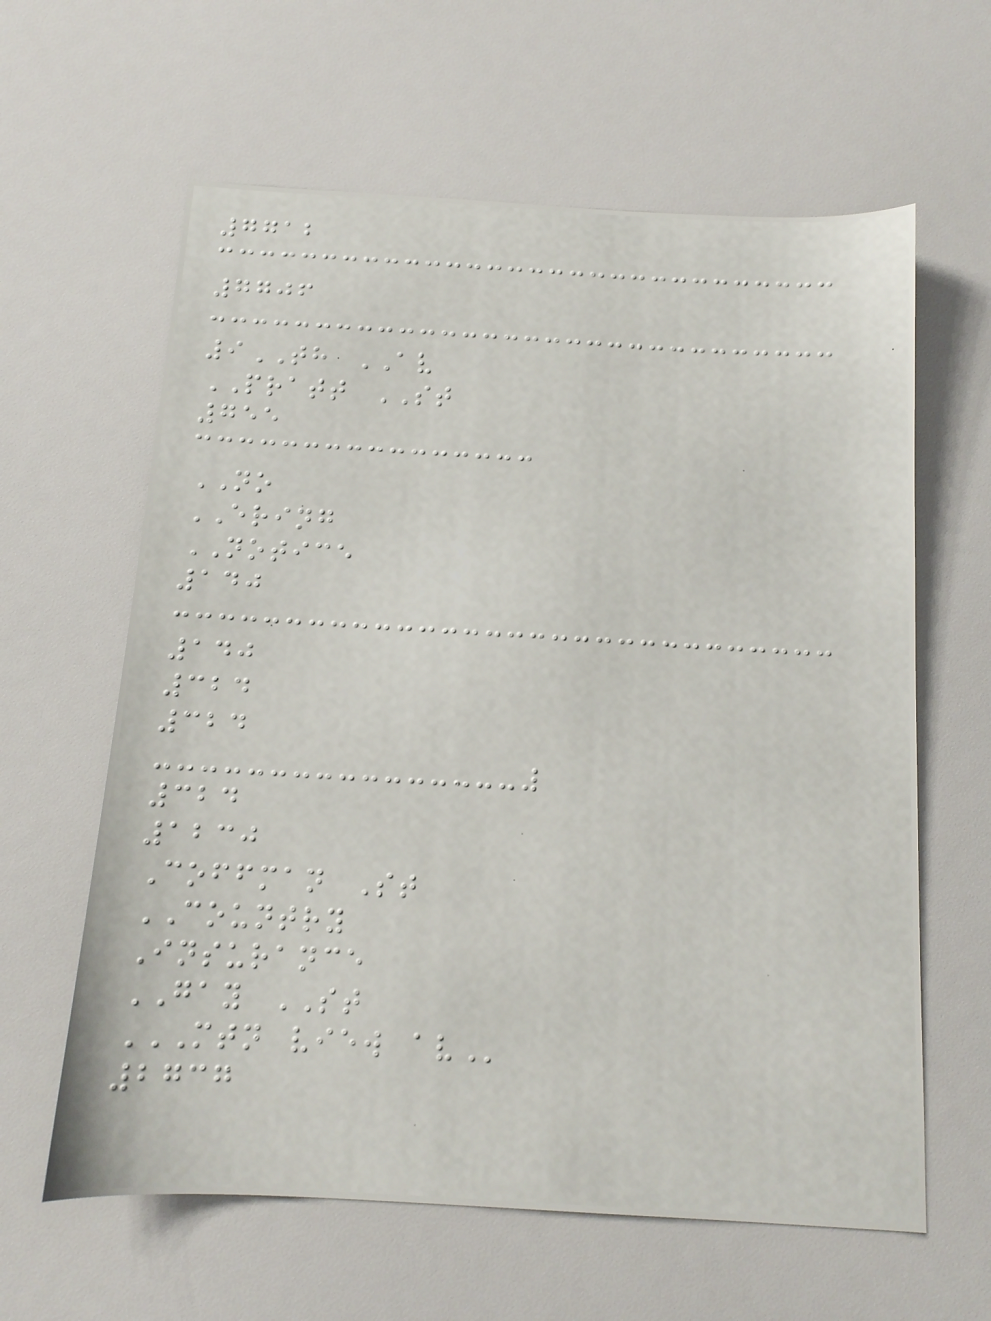7712
7706
9TH AV
PRATT ST
755
NO
ERING
NOTICE
140
140
324
324
324
1230
Coffman St
COUNTRY
Insurance
GAY ST
MTN VIEW AV
2737
